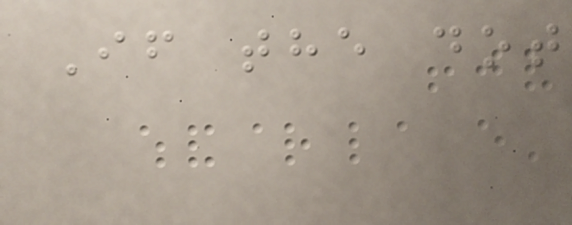If the dot
